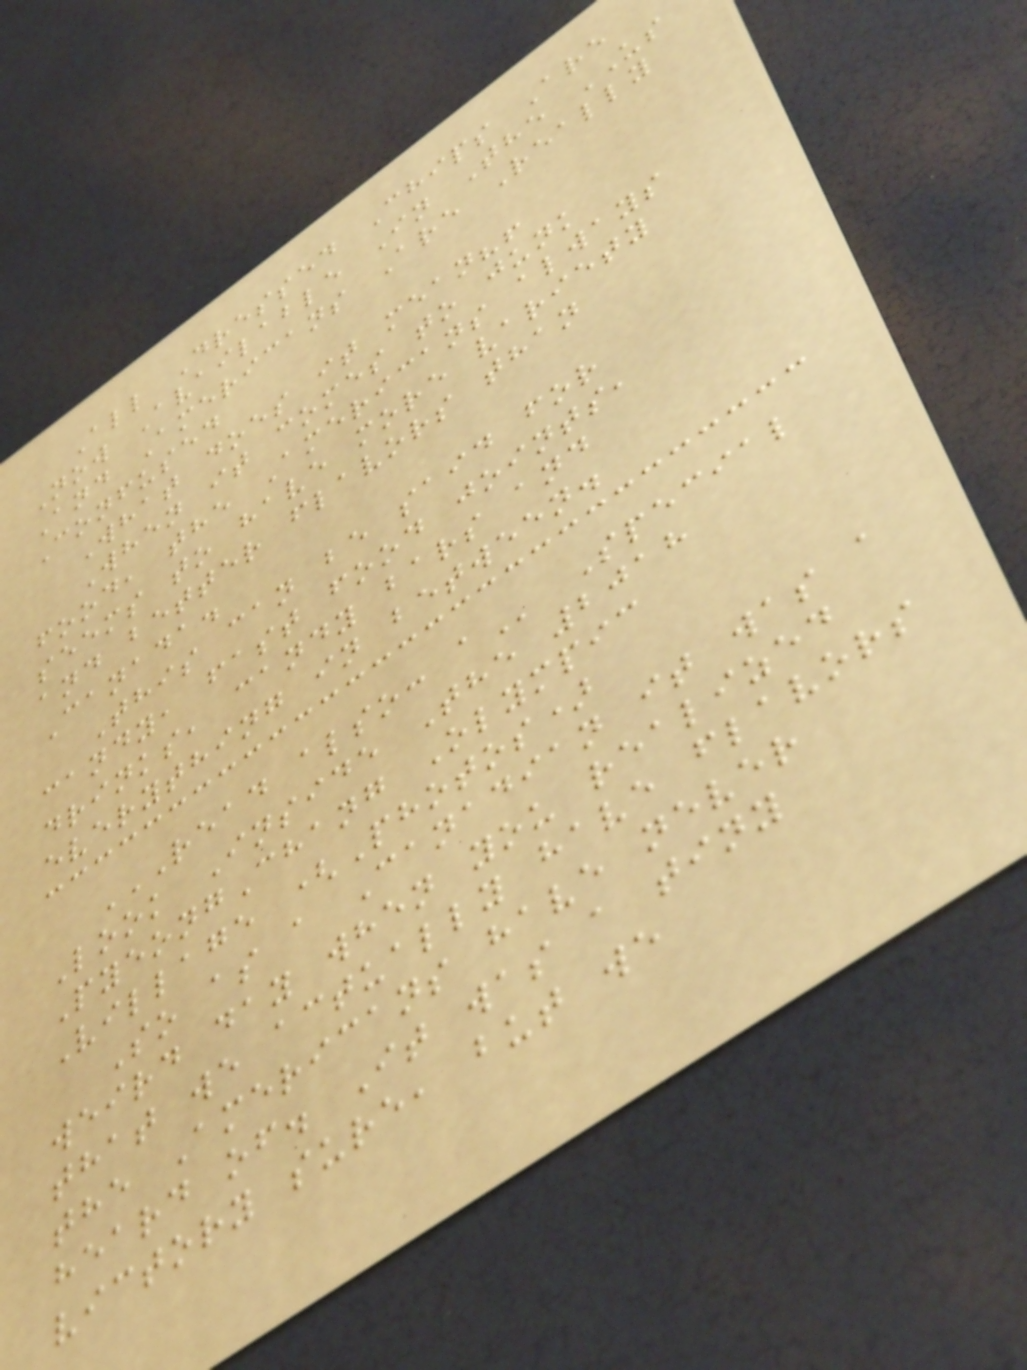All Dressed Chips Are
Now Available In The US
And Americans Are Really
Confused
What does it mean?!
When it comes to junk
food, the Americans always
seems to have more variety
and better flavors than
Canada.
This can be said for
candy, fast food joints,
drinks, candy bars and
everything in between.
READ ALSO: A Special
Look Inside The 2018
PyeongChang Olympic
Village (Photos)
So as a Canadian it was a
weird day when you realized
that we actually have flavors
the Americans have never
heard of. It was a tiny
victory sure, but we
